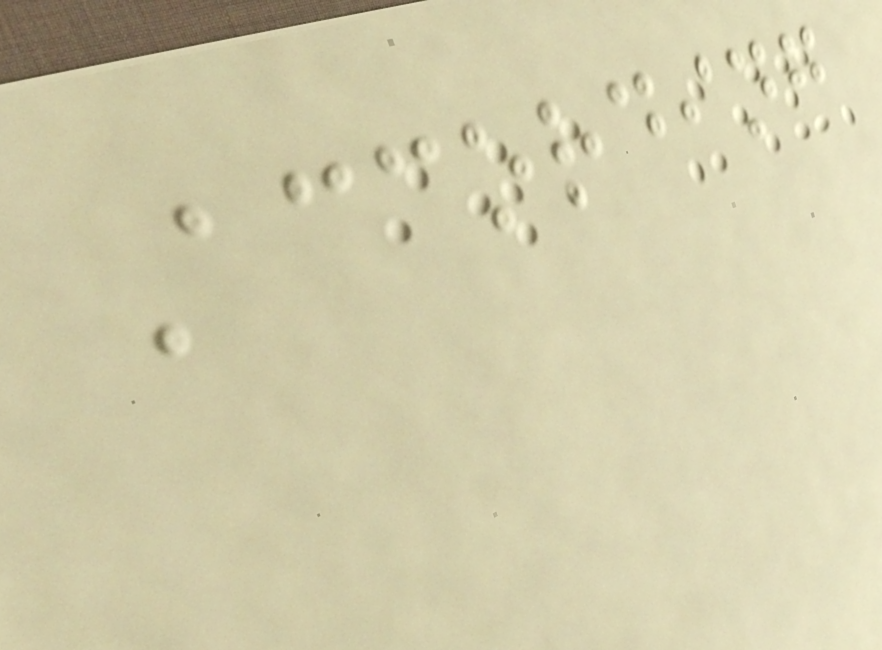According
